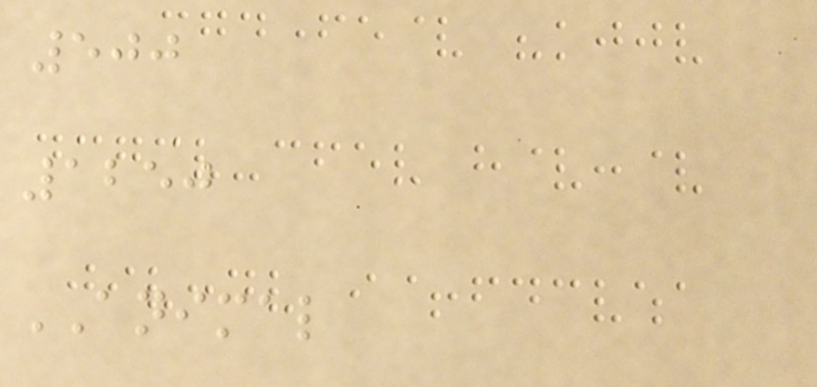500
1250
ANIMAL
